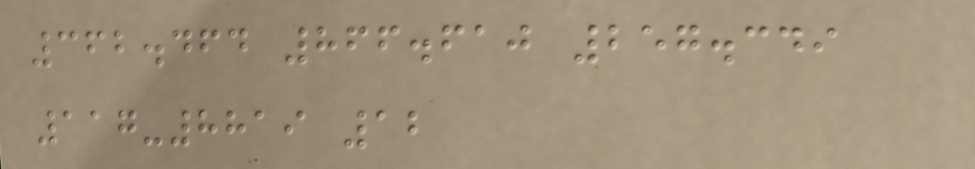362.464 866.610 257.349
117-8819 12
